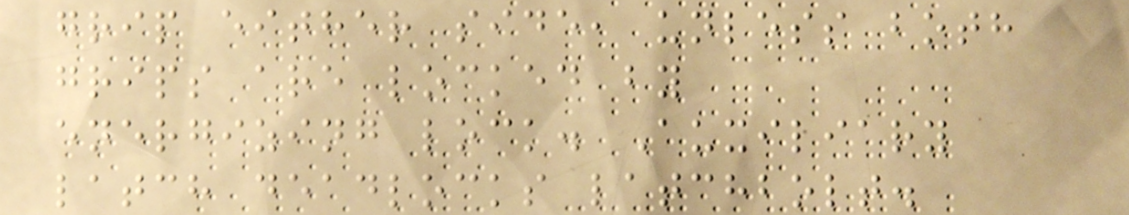grip either side, unless both
grips are locked by
energizing lock. Auxiliary
latch deadlocks latchbolt.
